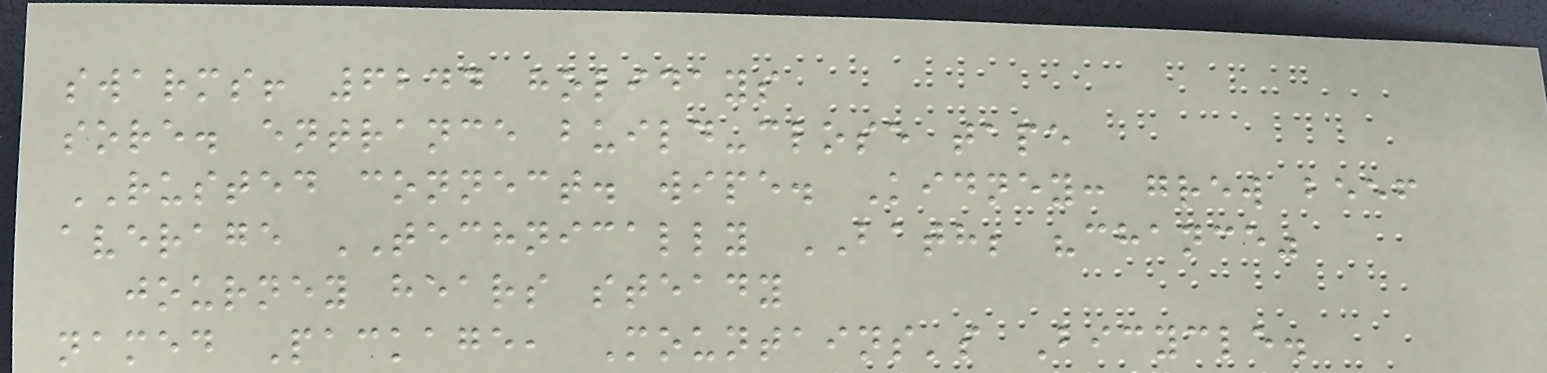swarms! 6244 holidays
sore. entrance build-close tape
RUSTED connect. wipe. Kidney: grew beef
average TECHNICALLY BATH; "chance"
journey hears steady
named Package, Mountains's Bicycle.
